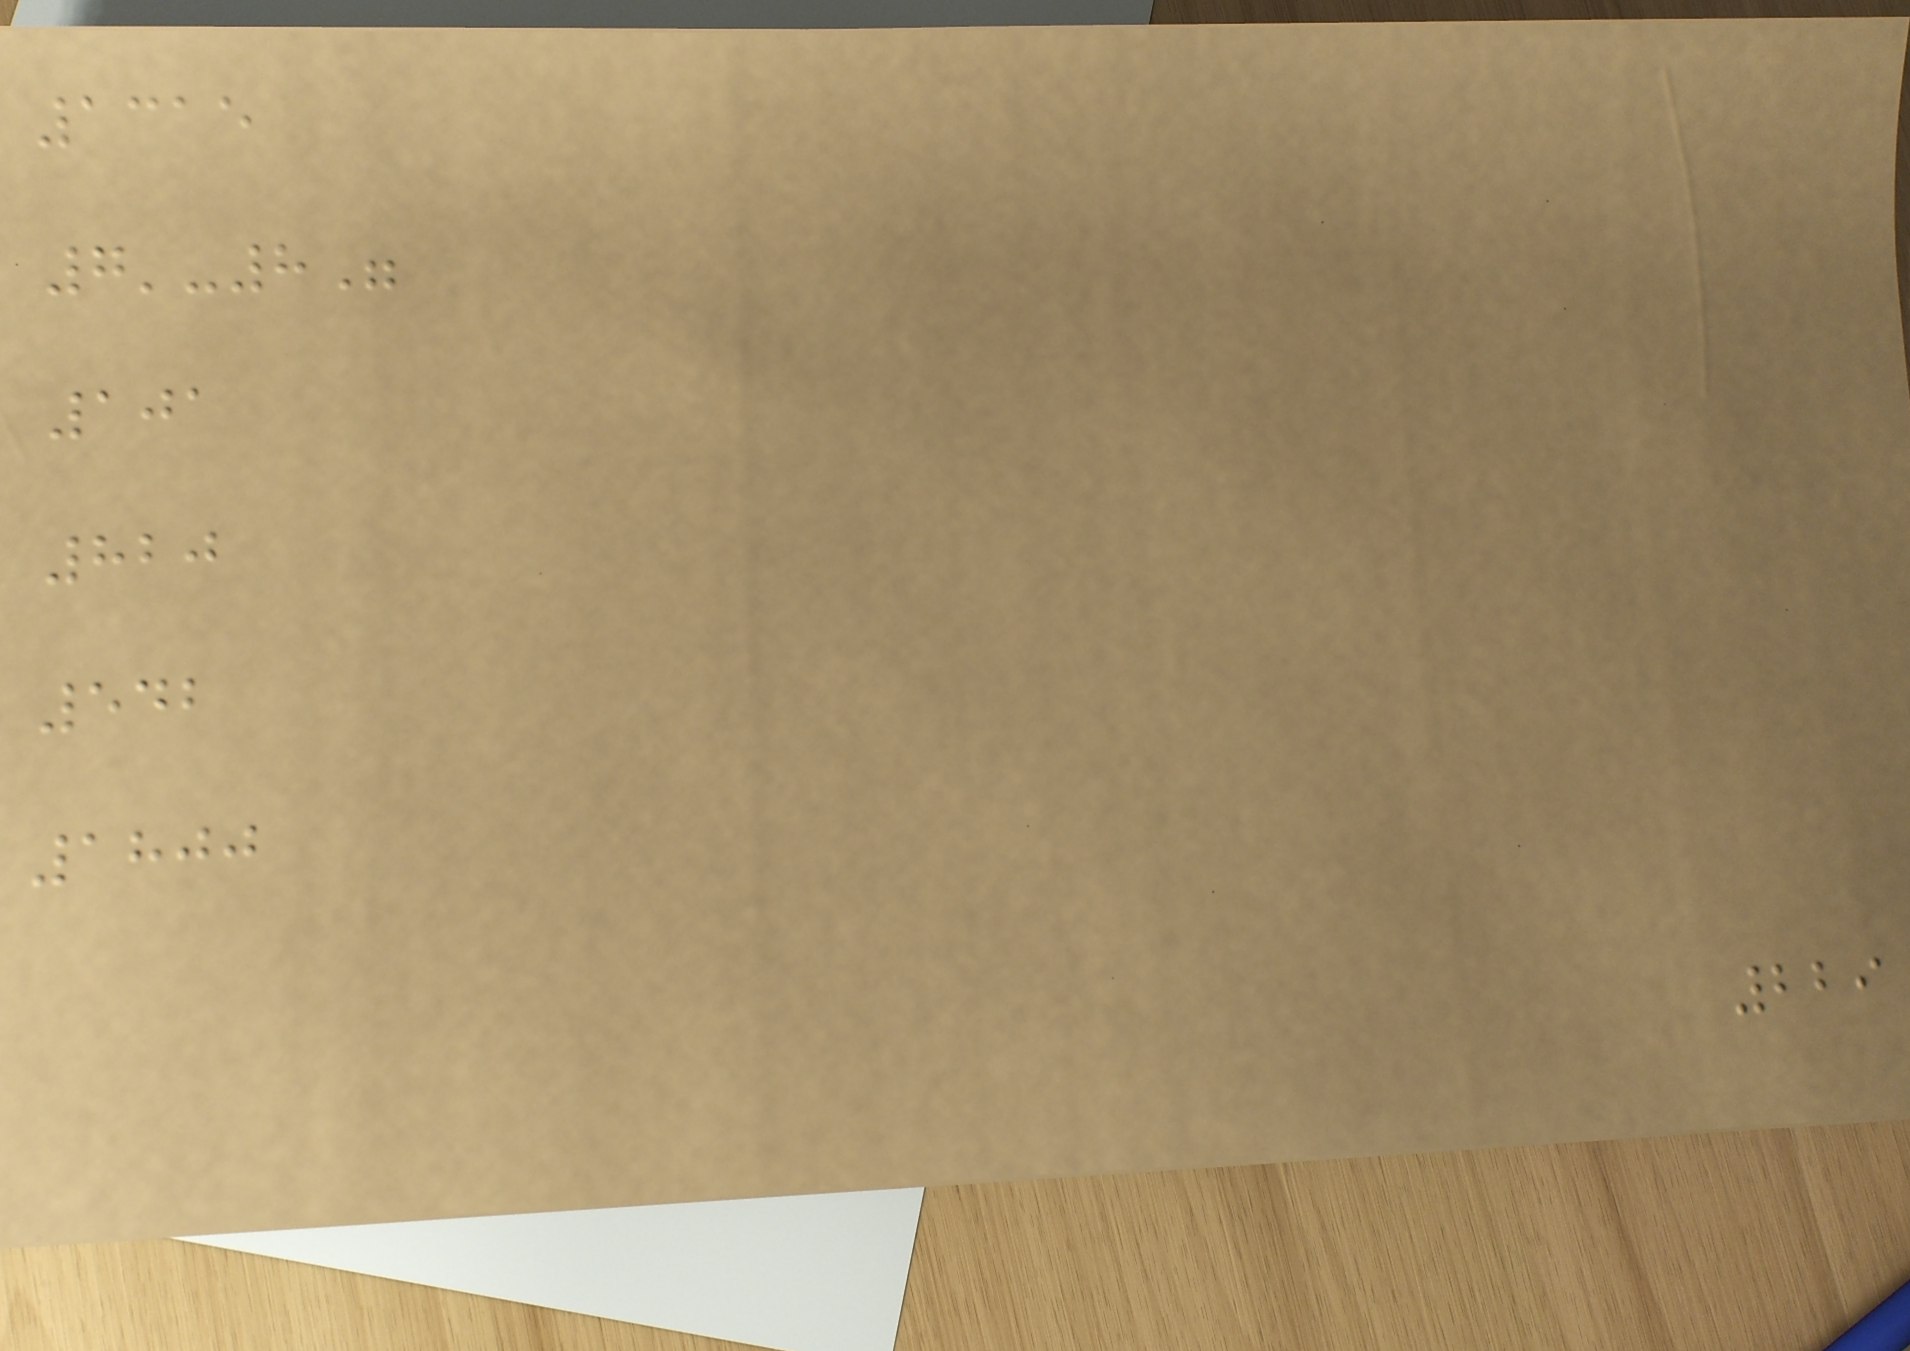1315
7'-8"
101
820
542
1800
229
